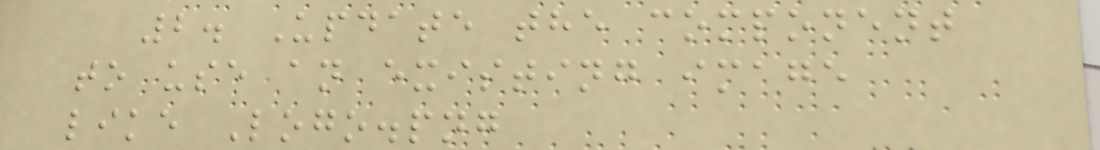2. Update the component
to use an existing image
like Logo.png
